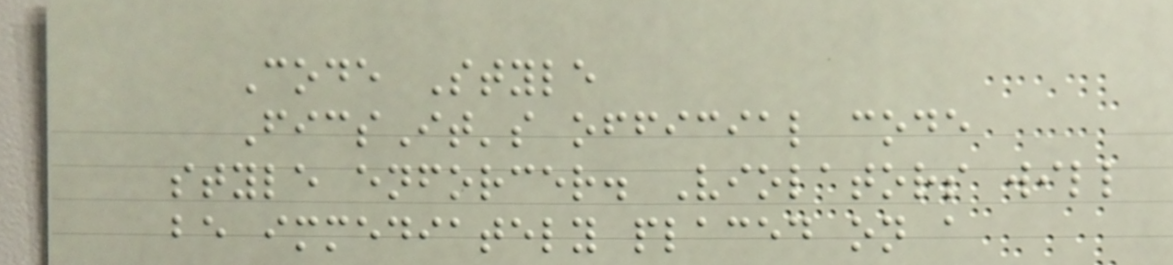Code Style
FicsIt's official code
style enforcer. Violators will
be immediately placed on a
